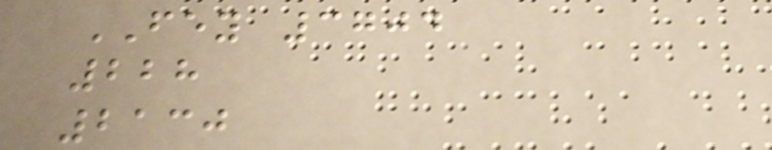FEY 3704
228
2130
